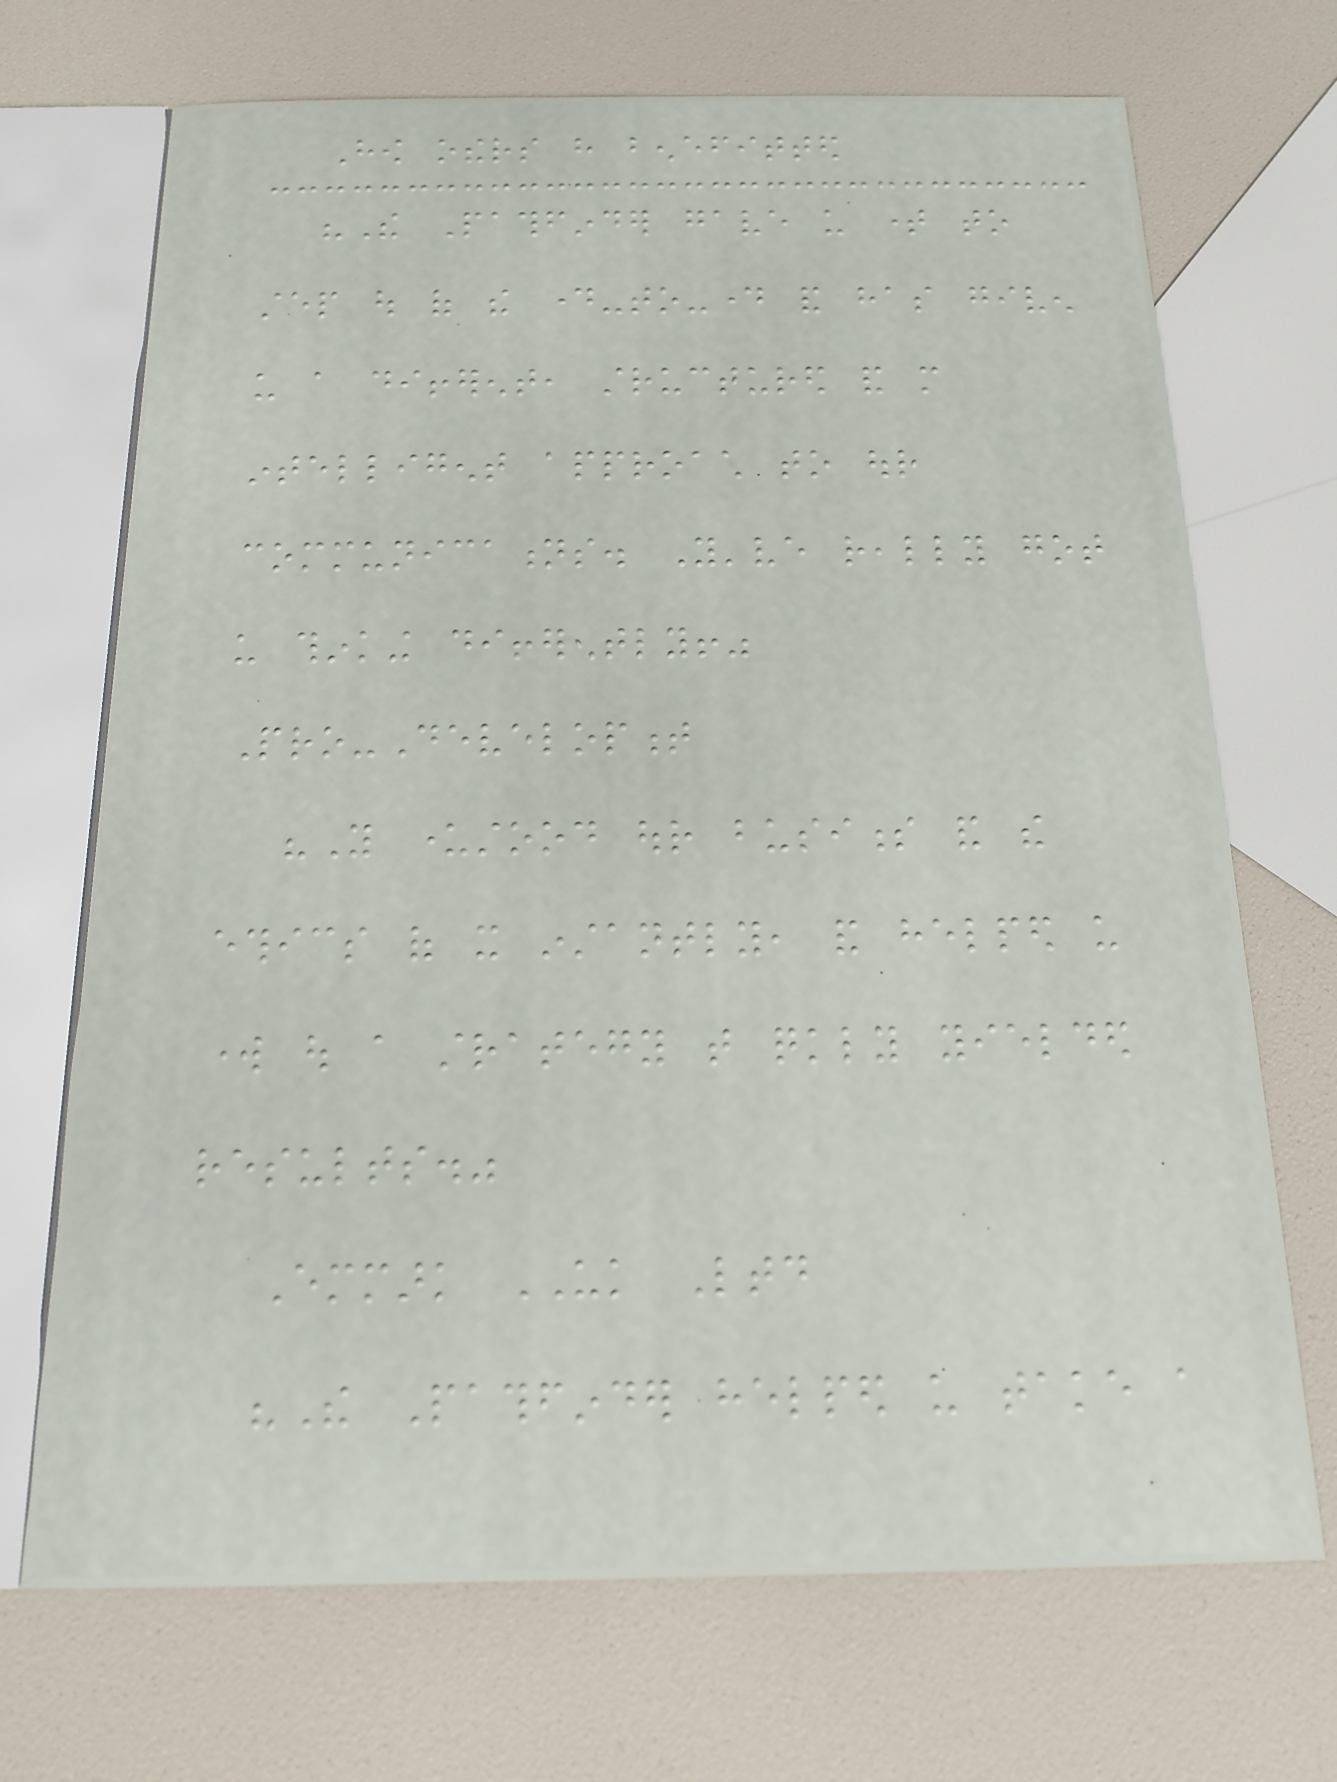How others have benefitted
"The Pathfinder gave us time to
step out of the day-to-day and has given
us a different, structured and more
intelligent approach to our
communications. You've really got
us thinking differently!"
Pro-Development
"You understood our business and the
ethics of it instantly, and helped us
work out a strategy that quickly yielded
results."
Emmark UK Ltd
"The Pathfinder helped us take a
